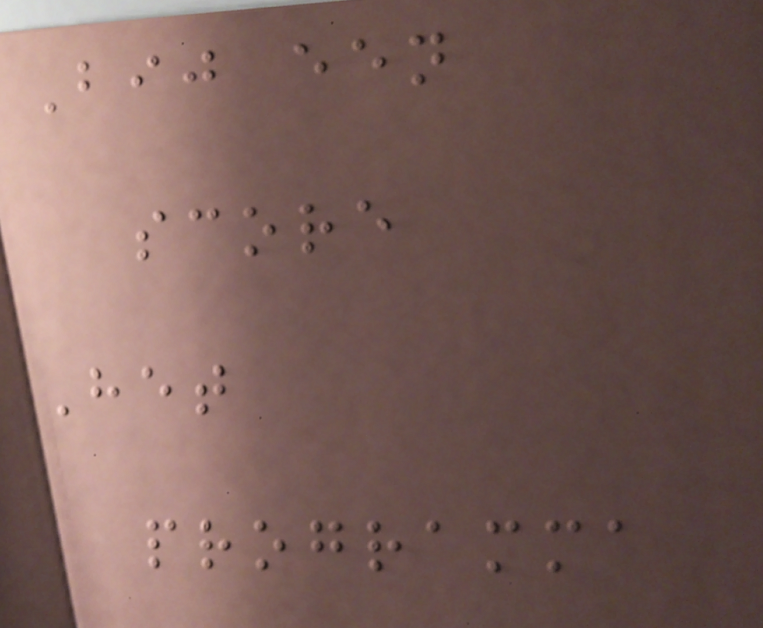Bij een
score
Het
programma
